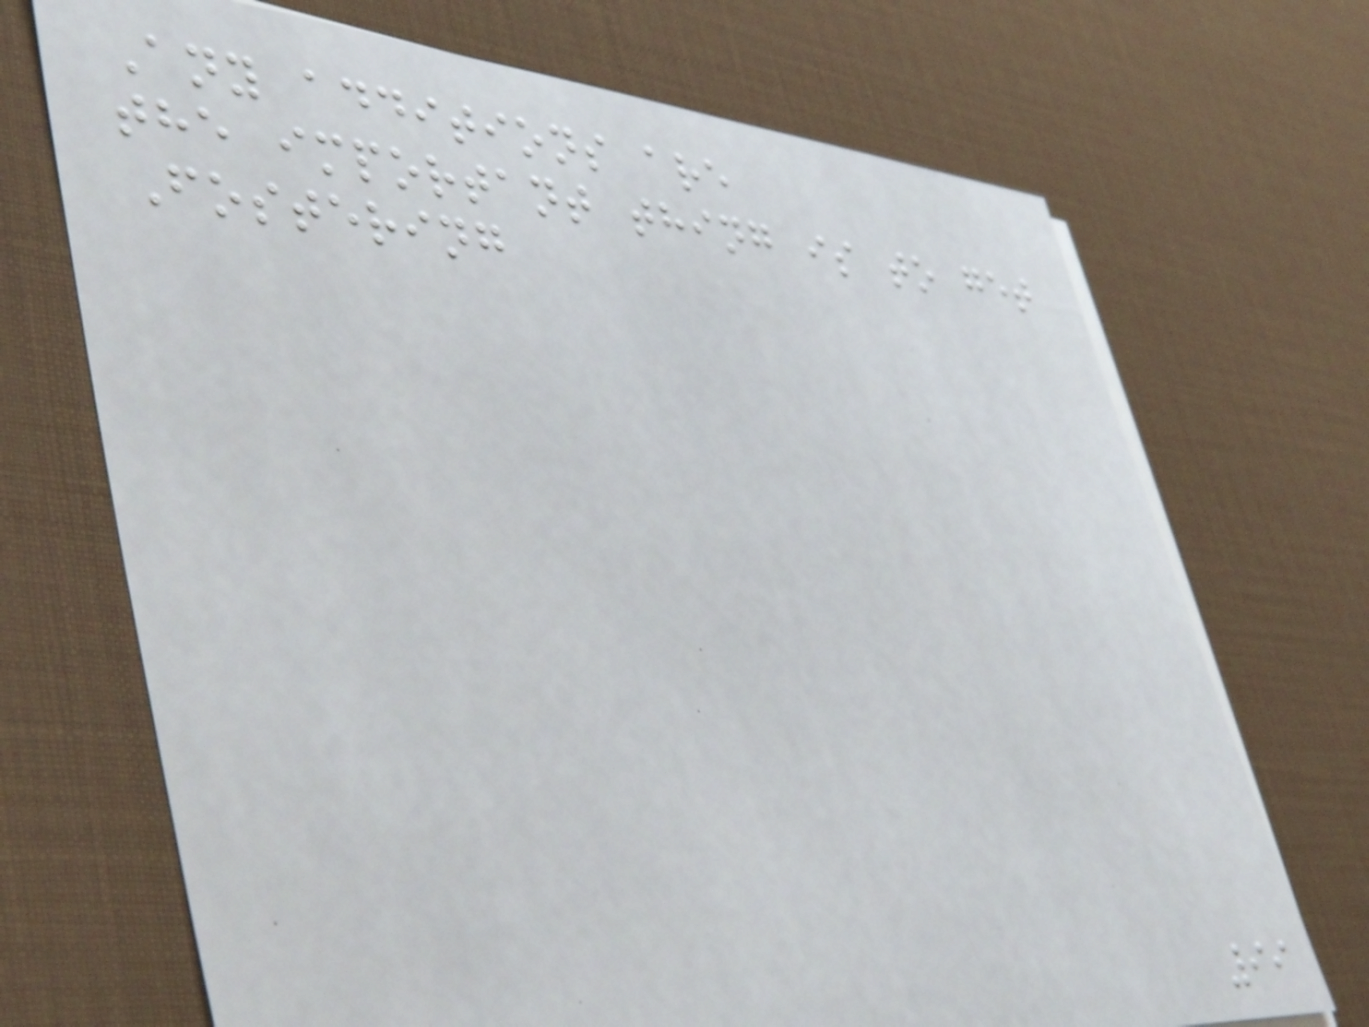Any additions are
the important thing is to get
Fostering
99
